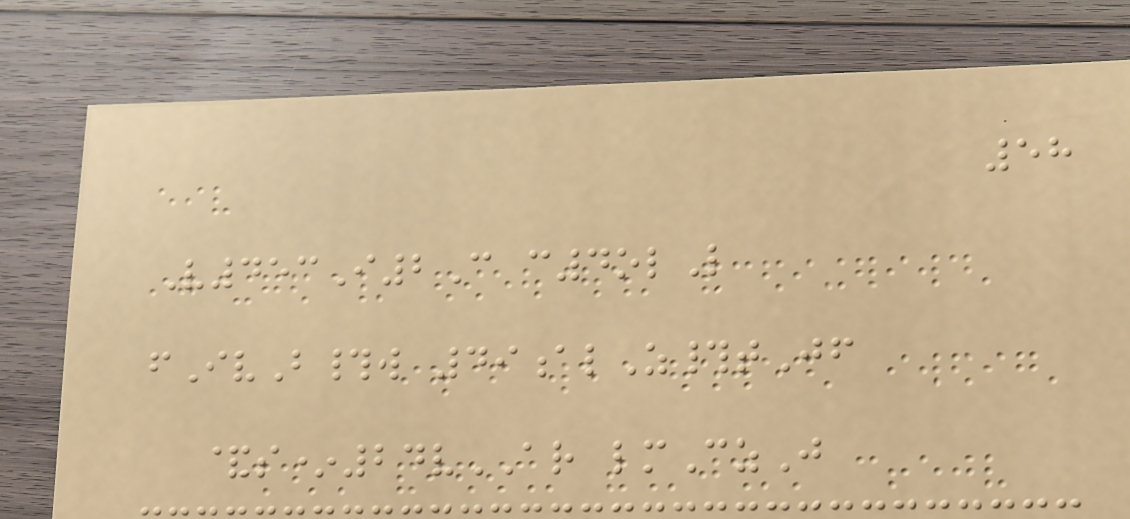58
V453I2C c4olL
fIvB#w 49alZ#tJf
&s*24vAR lmCzJ
